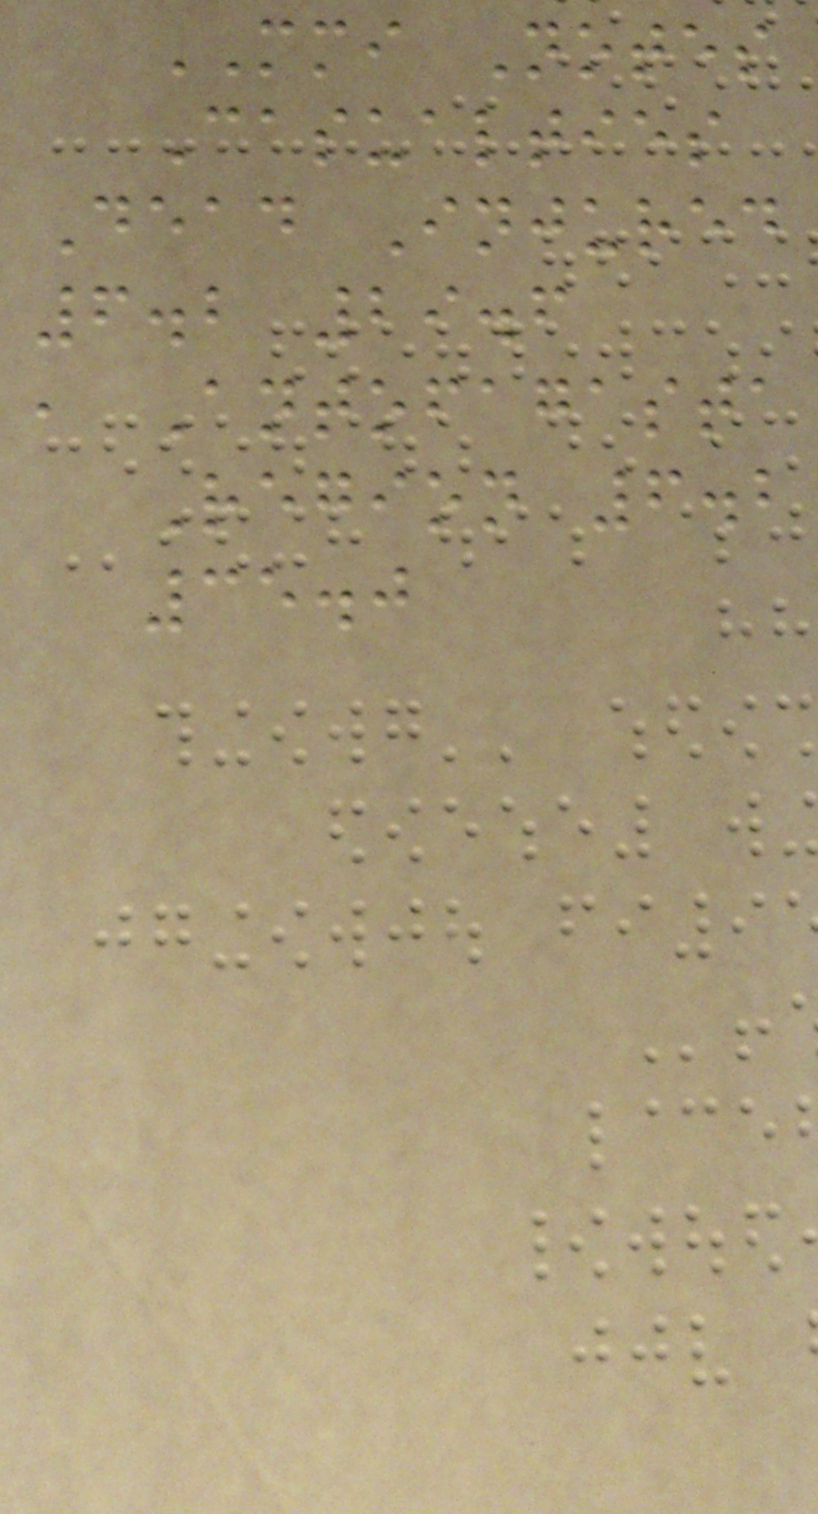MMI Notes
Casualties
Dead Injured
6.2 29.6
, Antofagasta
Region 6.2
35.0
